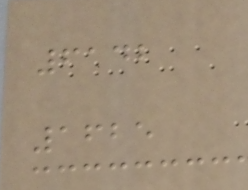6142
1625
